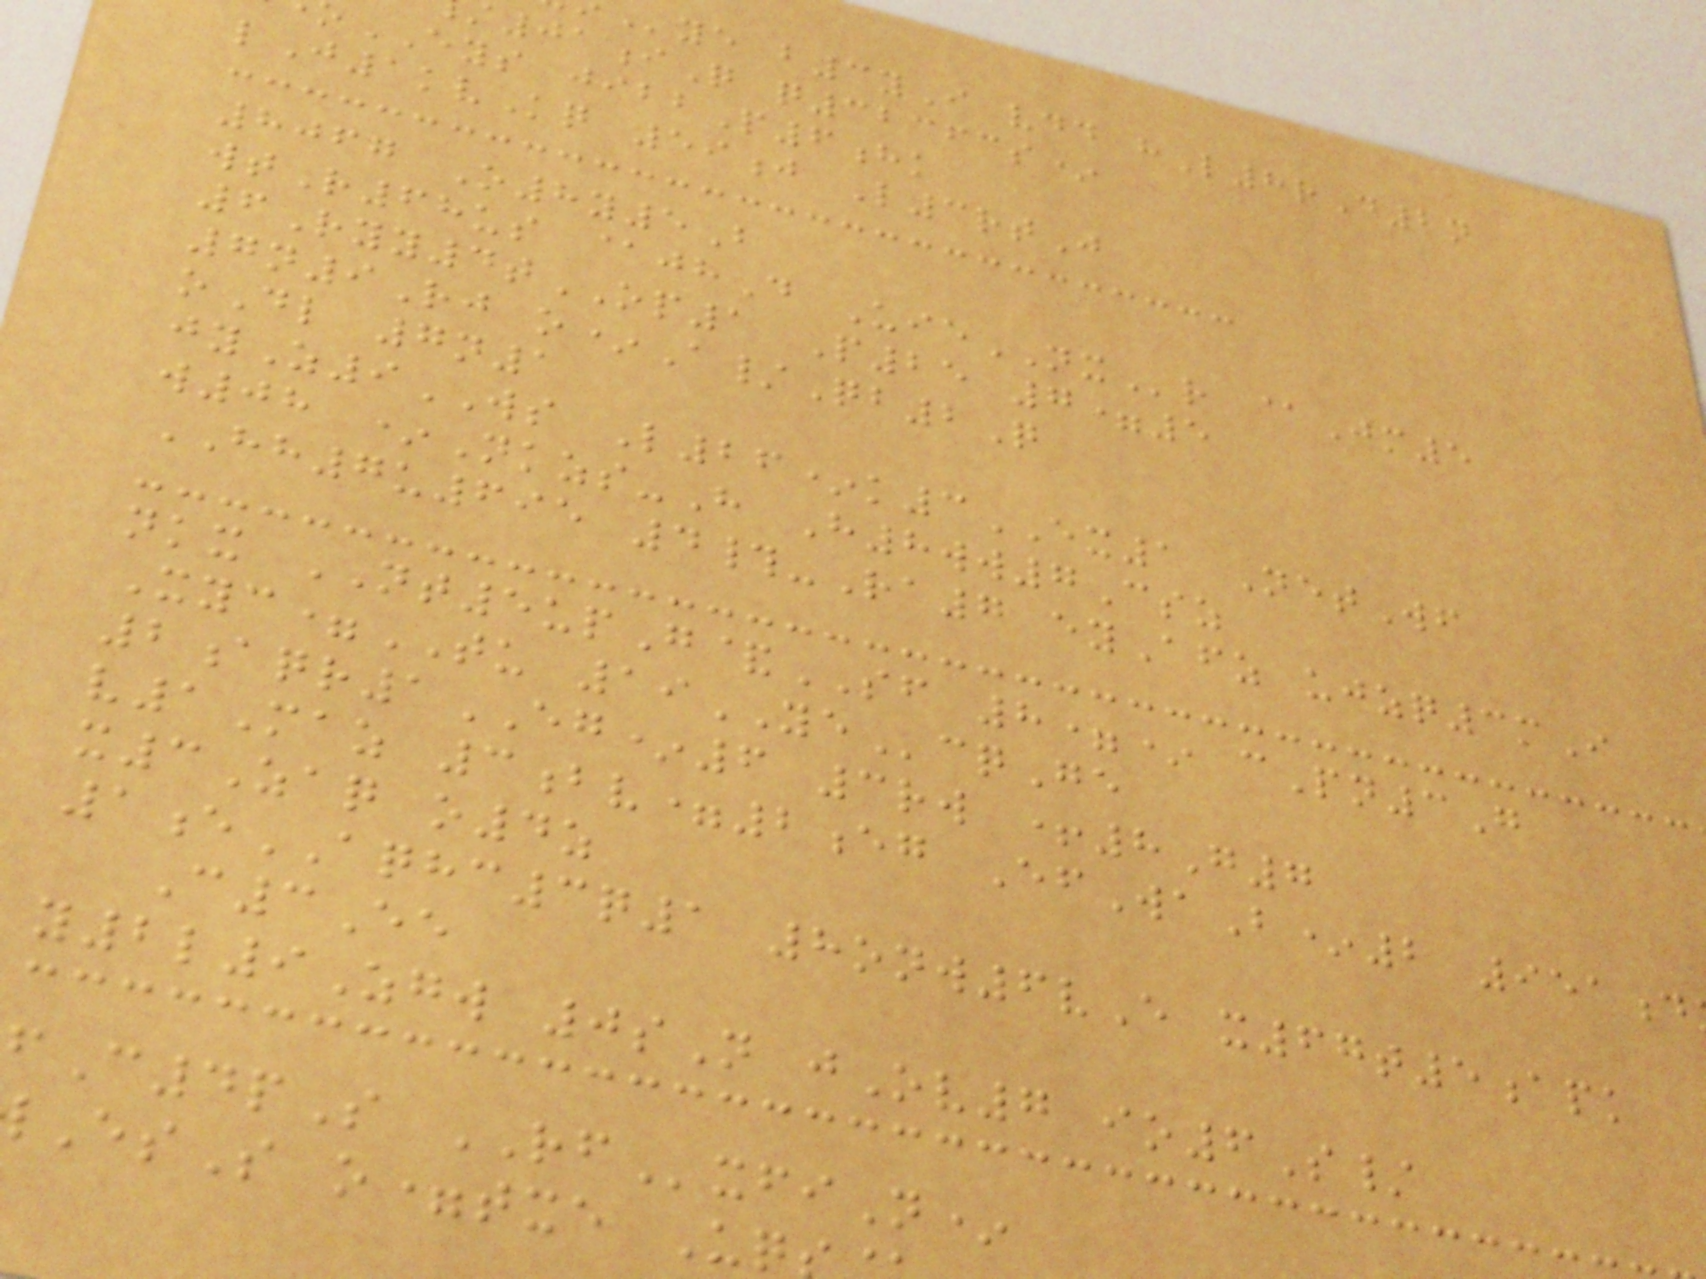ye b3yI vdd hL8rD2n
01iQ q32363s*
EYS jibbP6hk
lJ1kvKq 59j L3rtJ
8067 O8y5B
wtR68us @jhD UieNXr @Jm5
6Ryy4tOP1 P25 7=5
7n9Rj o*A/Qb2Q
oDl 7n1
jyZ9WS L26*k3EX1 NetWf
w08 *Nkzs-H H8ww7Csz
HH7u695 4#-Ra7 eyAfz ujzq3mI
nkx NT5upG&SF 8=* cPn3G
Xyc=TU 19YEcqGe
2aqr1EG*6 3rw +8G7
v1Maz 3bv=2eg EfWaB*2 951d
x3Zaq o4z
1eAQHC3q1 8onw6vE x67t5apk
C3Ee
y2l9Zgw 0sN jOv7 io6S/
fC4pS RFxfiN*
EsS o=txe Uq
